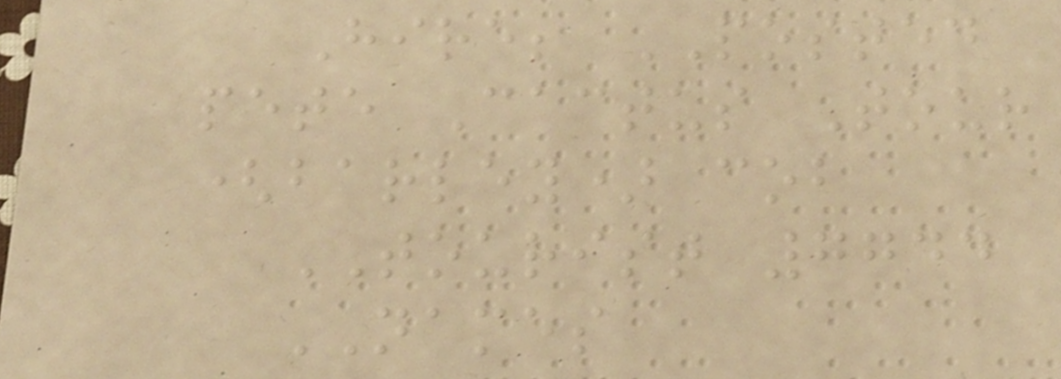Hire; POSTED
pete Cactus Tour
(barley) cob
TOURIST 7744
NAMES
